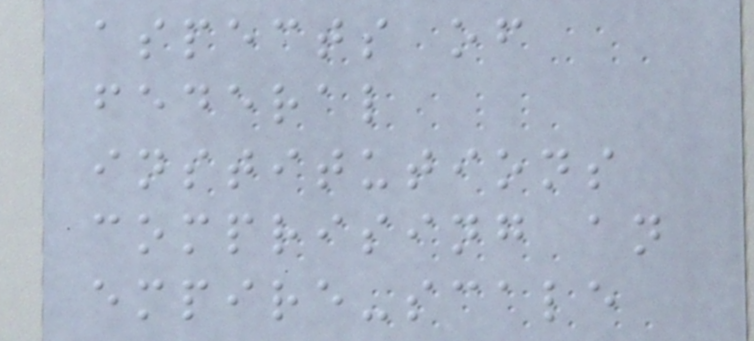aspects of
federal
institutions
comprising an
empire-scale
